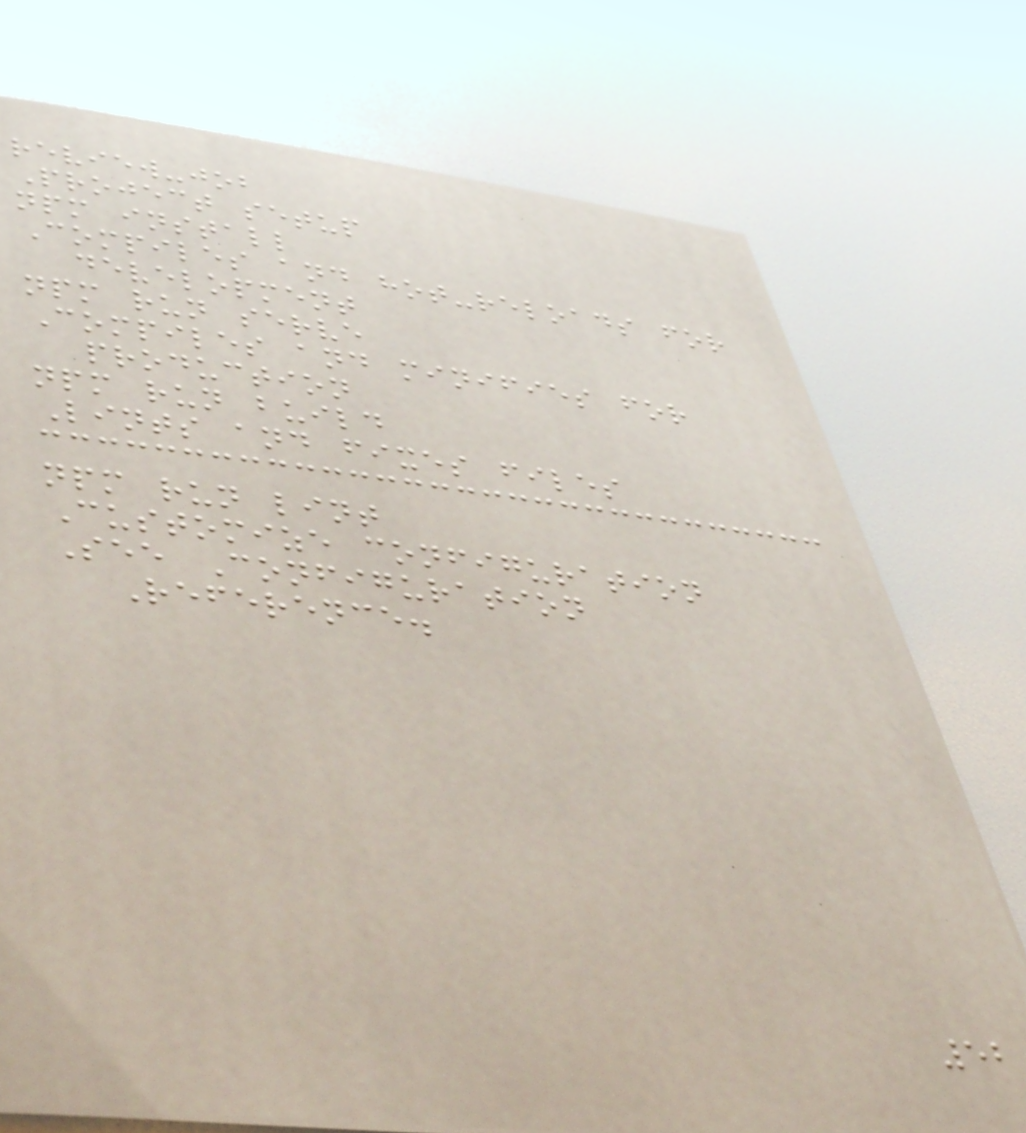review-job
Project setup
npm install
Compiles and hot-reloads for
development
npm run serve
Compiles and minifies for
production
npm run build
Lints and fixes files
npm run lint
Customize configuration
See Configuration
Reference.
52
